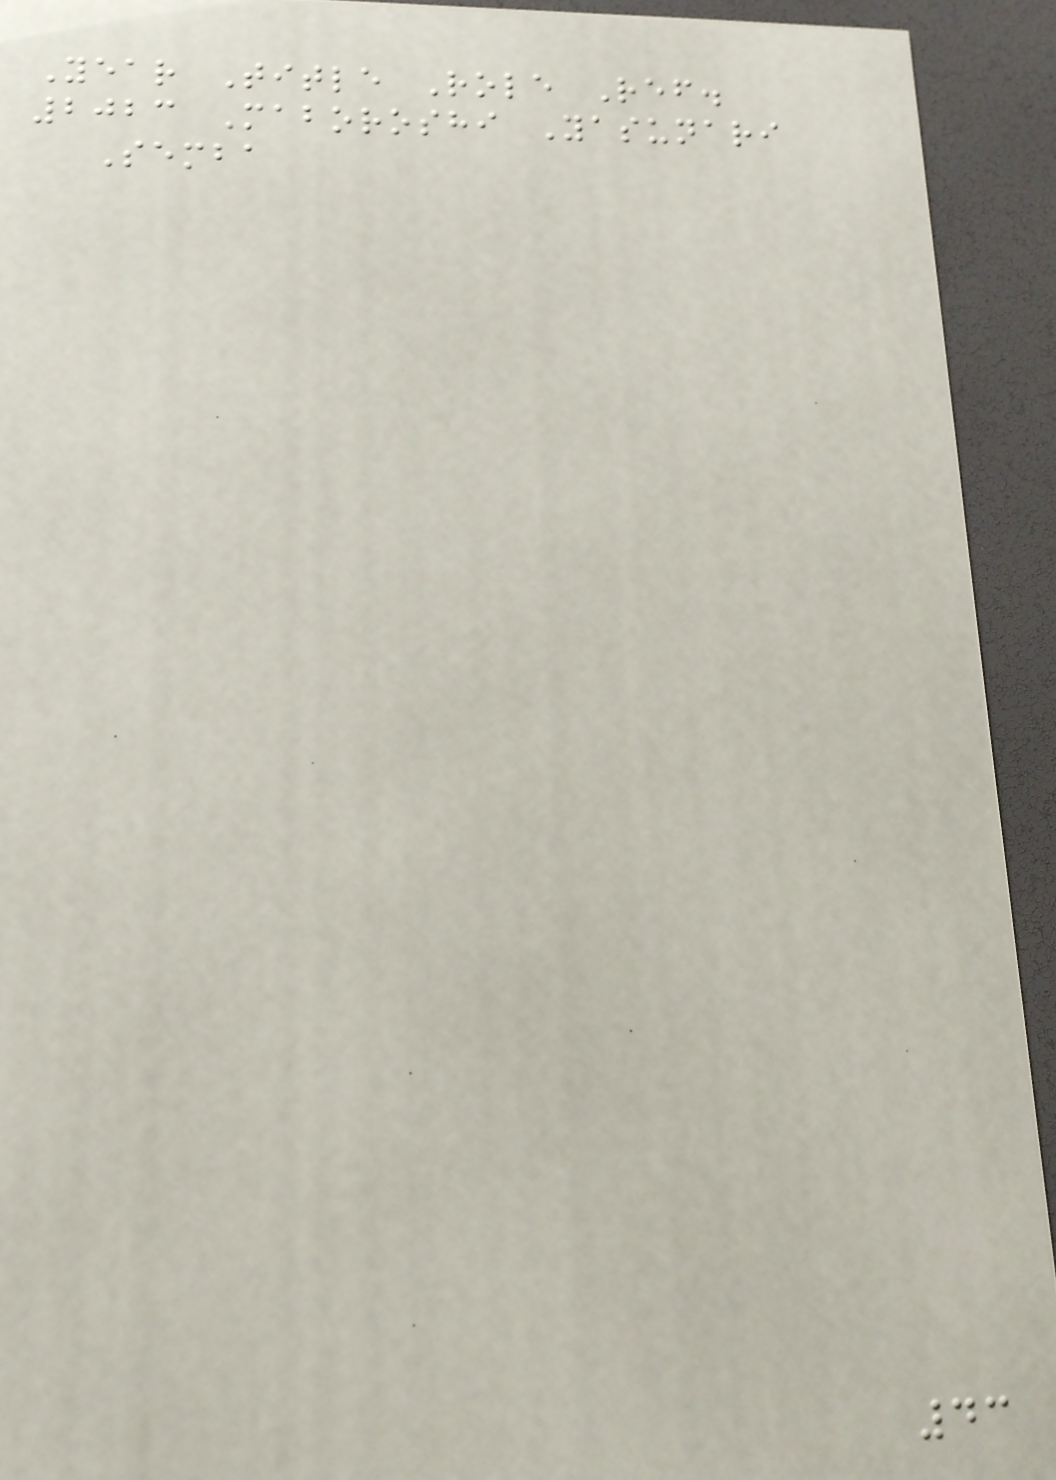Year Title Role Ref.
2023 Maboroshi Yasunari
Semba
43
